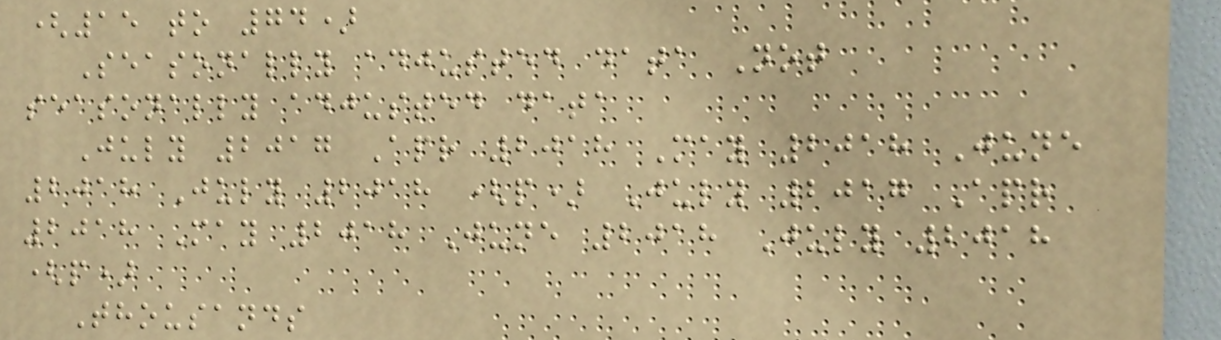(15 to 74)
Seasonally adjusted data Not
seasonally adjusted data
July 2017 Apr 2018 May 2018 June
2018 July 2018 (p) July 2017 Apr
2018 May 2018 June 2018 July 2018
(p)
Thousands
